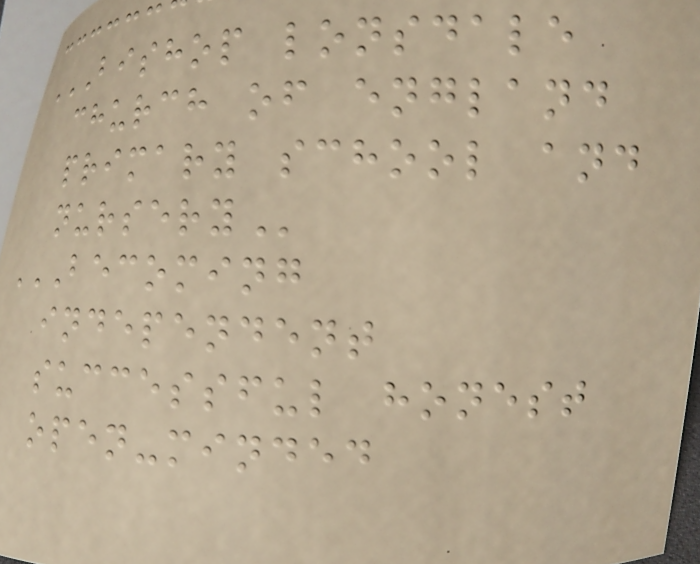BISHOP LONSDALE
CHURCH OF ENGLAND
PRIMARY SCHOOL AND
NURSERY
BECOMING
INDEPENDENT
SUCCESSFUL HONEST
OPEN-MINDED
